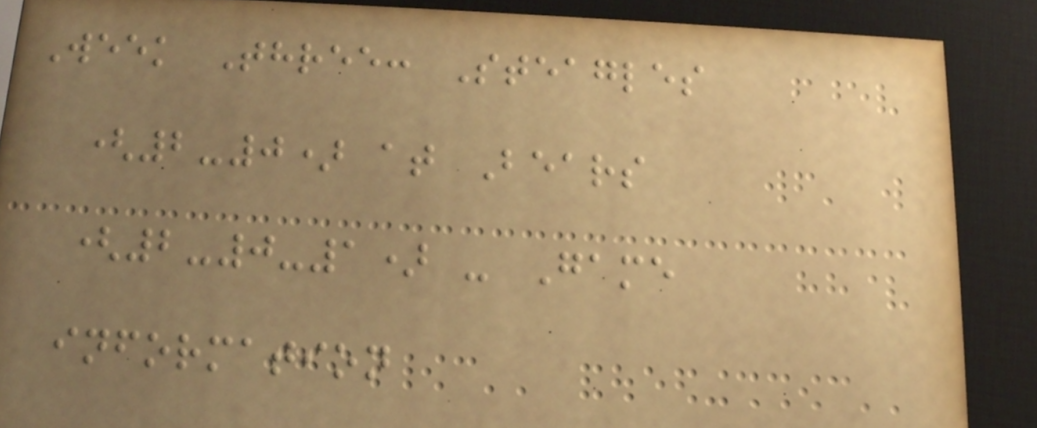Week Three: Steagles
(2-0) at Bears
(2-0-1) - Game
information
